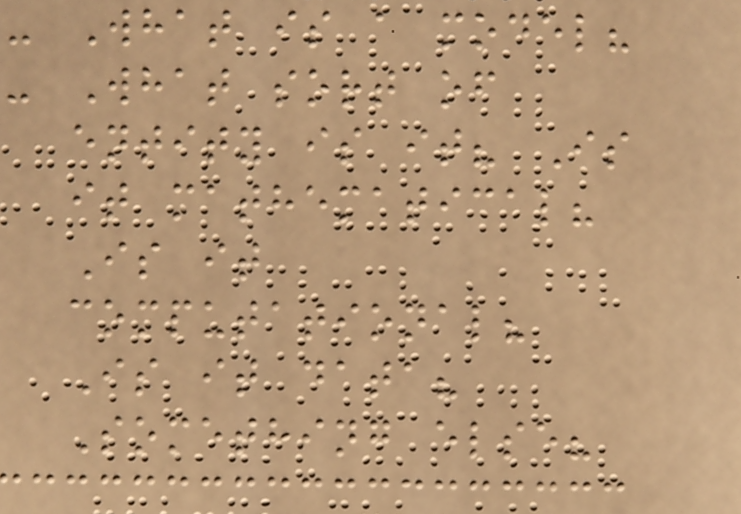- What is a model?
- What sort of
entity is it? Is
it mathematical?
Is it
computational?
Is it data?
Something else?
